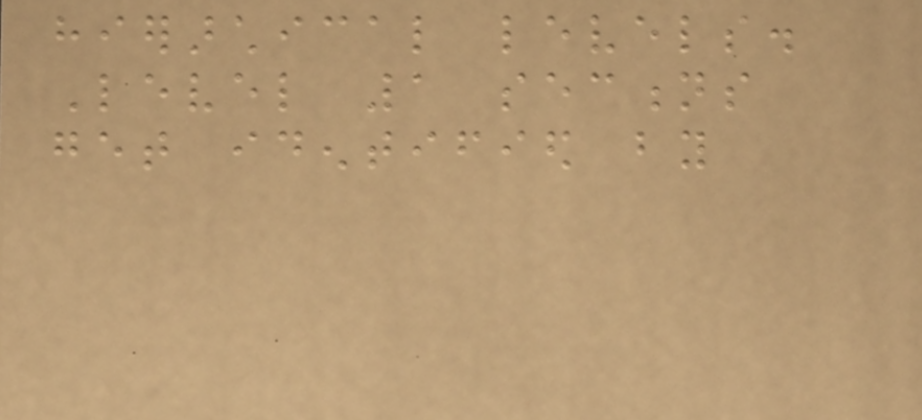hierarchical levels.
Level 1 sections
get identified by
